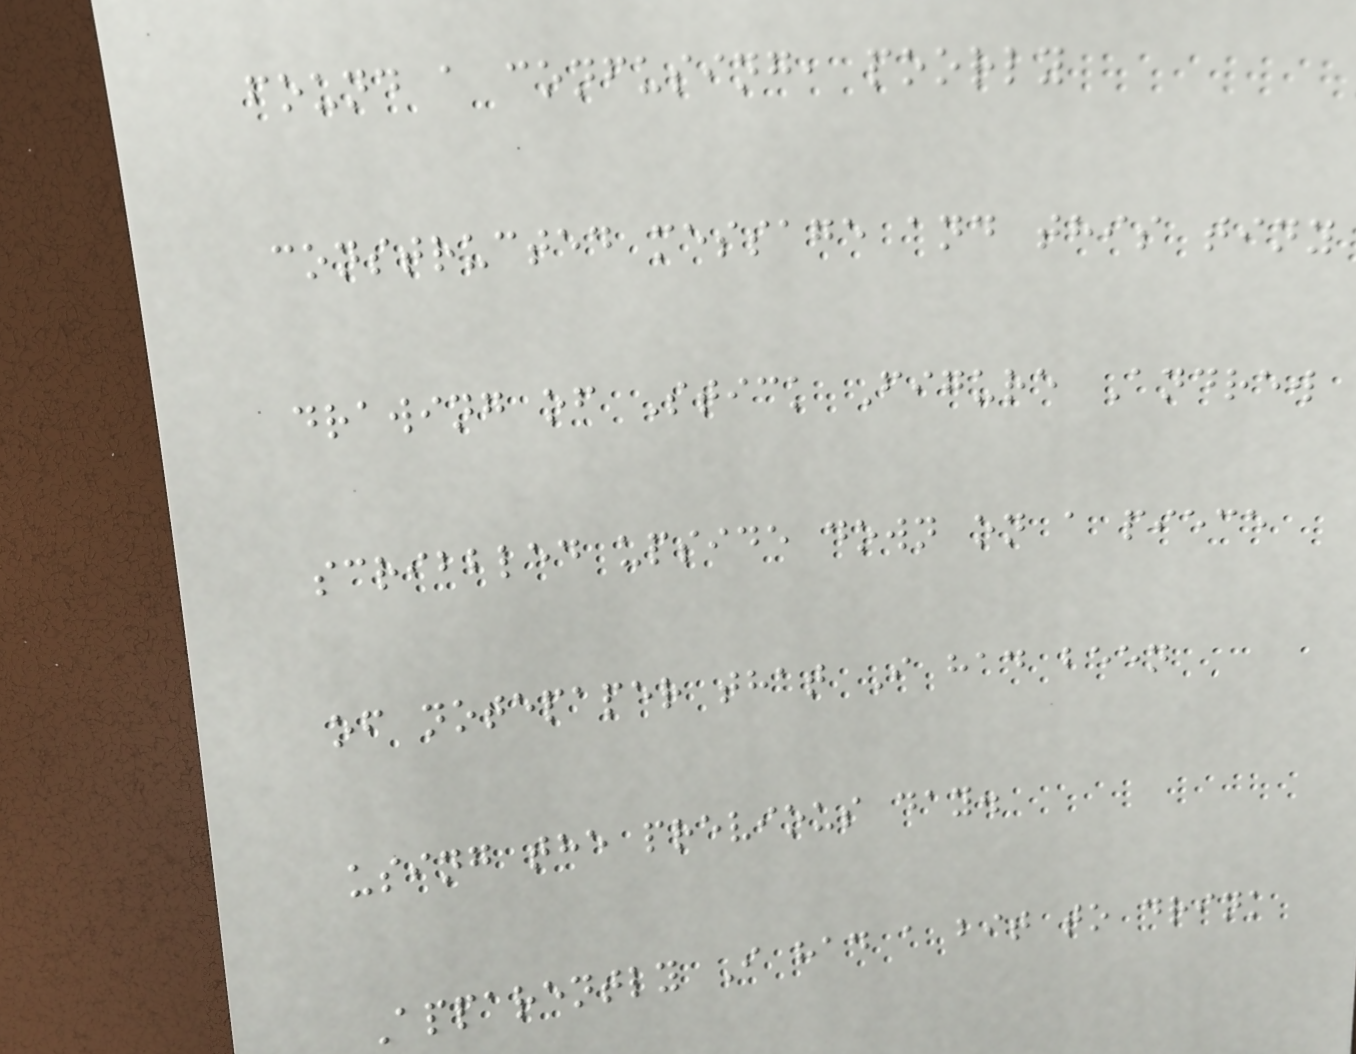found a confusing, poorly
constructed message and this tiny
drawing of Stick Figure Andrew
scribbled upside down on a piece
of notepaper that I had been
using the previous day.
Apparently I had a bit to drink
